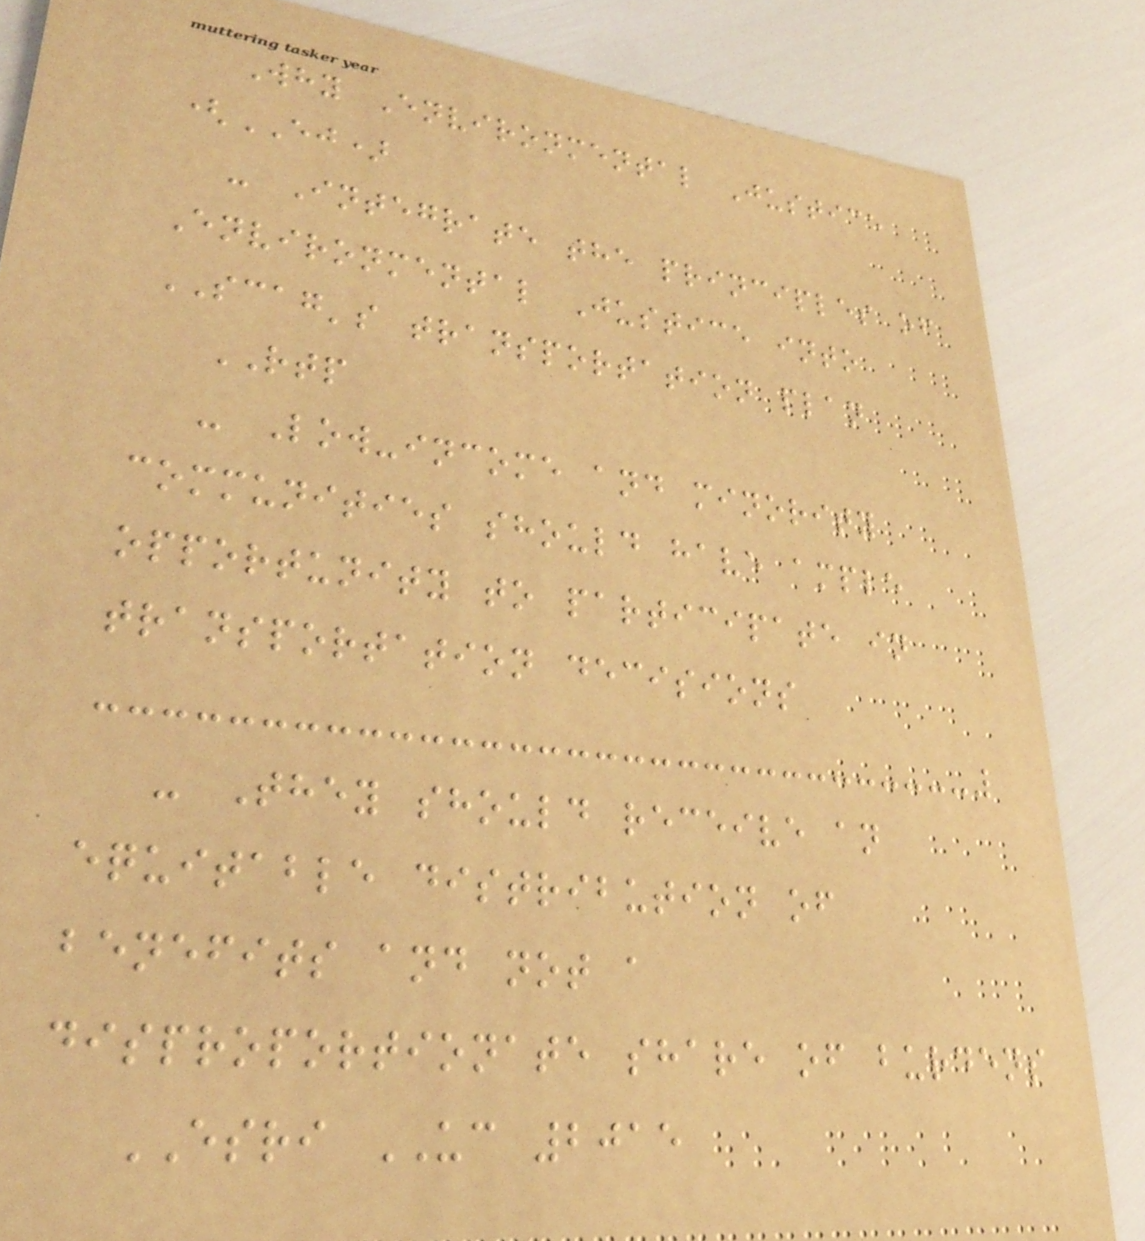Why Environmental Justice
(EJ)
- Integrate the principles of
Environmental Justice into
SCAG's transportation plan
RTP
- Low-income and minority
communities should have ample
opportunity to participate in
transportation decisions
- They should receive an
equitable distribution of
benefits and not a
disproportionate share of burdens
ESRI UC 2015
